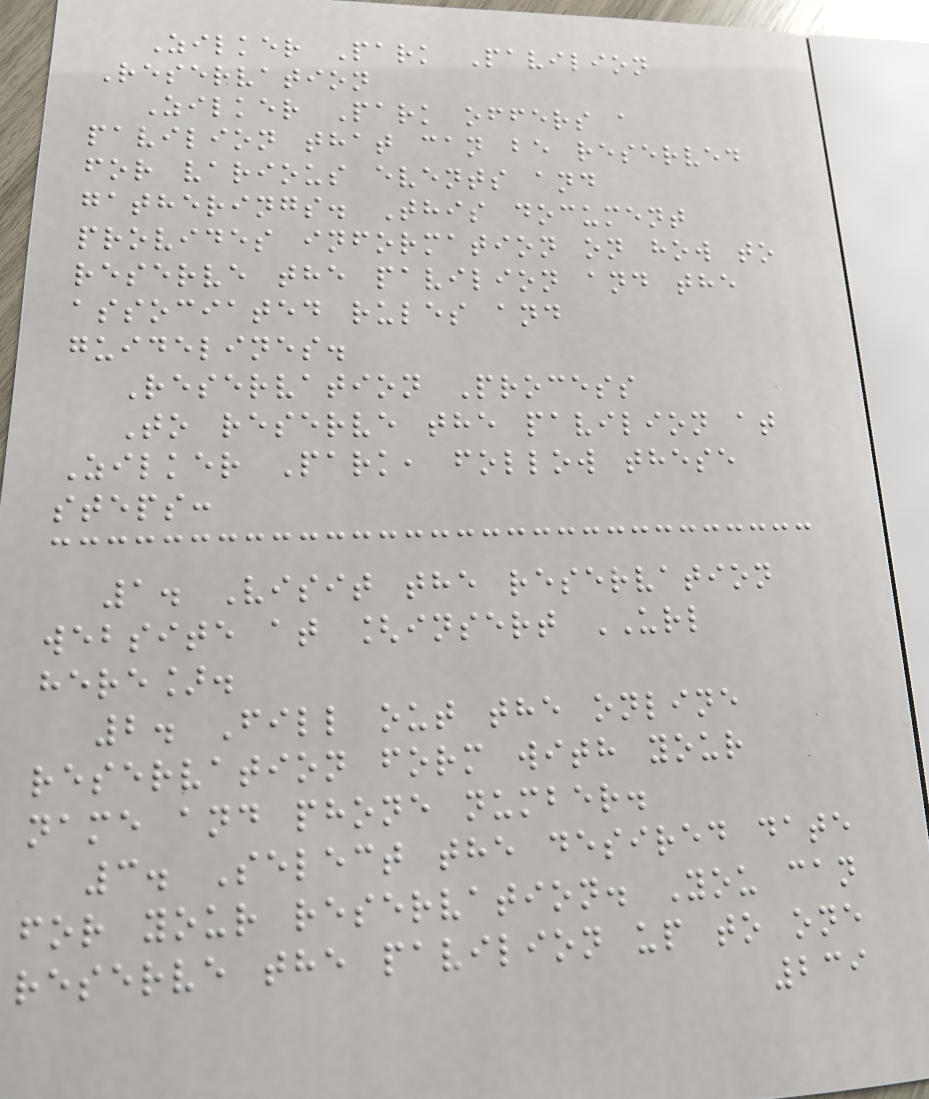Zilker Park Pavilion
Reservation
Zilker Park offers a
pavilion that can be reserved
for various events and
gatherings. This document
provides information on how to
reserve the pavilion and the
associated rules and
guidelines.
Reservation Process
To reserve the pavilion at
Zilker Park, follow these
steps:
1. Visit the reservation
website at [insert URL
here].
2. Fill out the online
reservation form with your
name and phone number.
3. Select the desired date
for your reservation. You can
reserve the pavilion up to one
239
